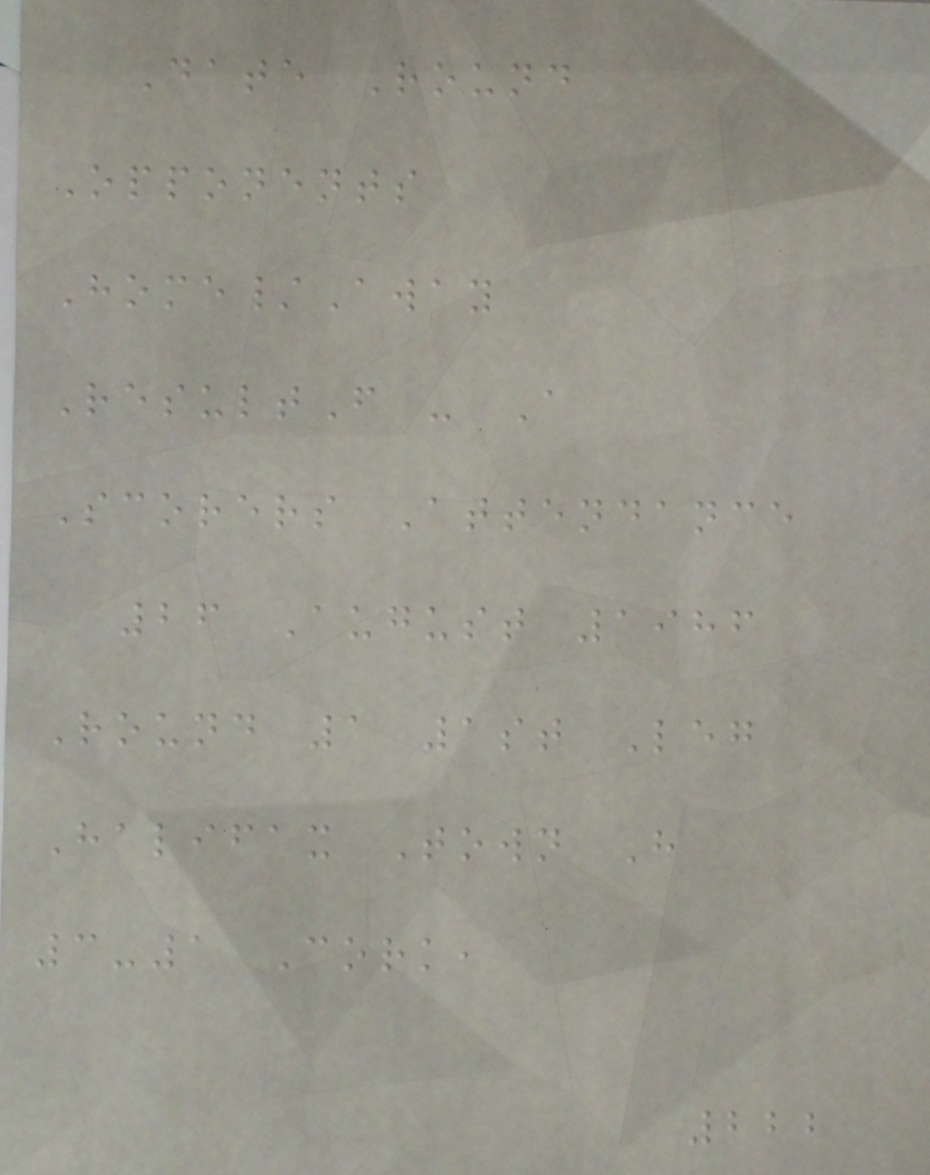Date Round
Opponents
Home/Away
ResultF - A
Scorers Attendance
26 August 1986
Round 1 1st Leg
Halifax Town H
3-1 Cork,
222
